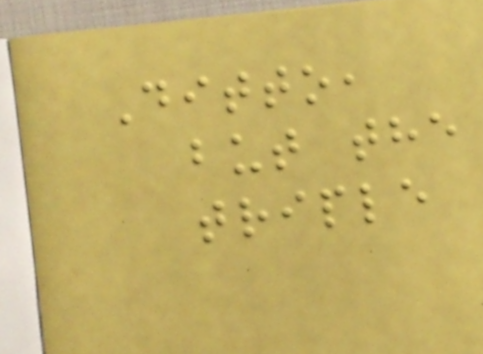Ditto,
but the
triple
